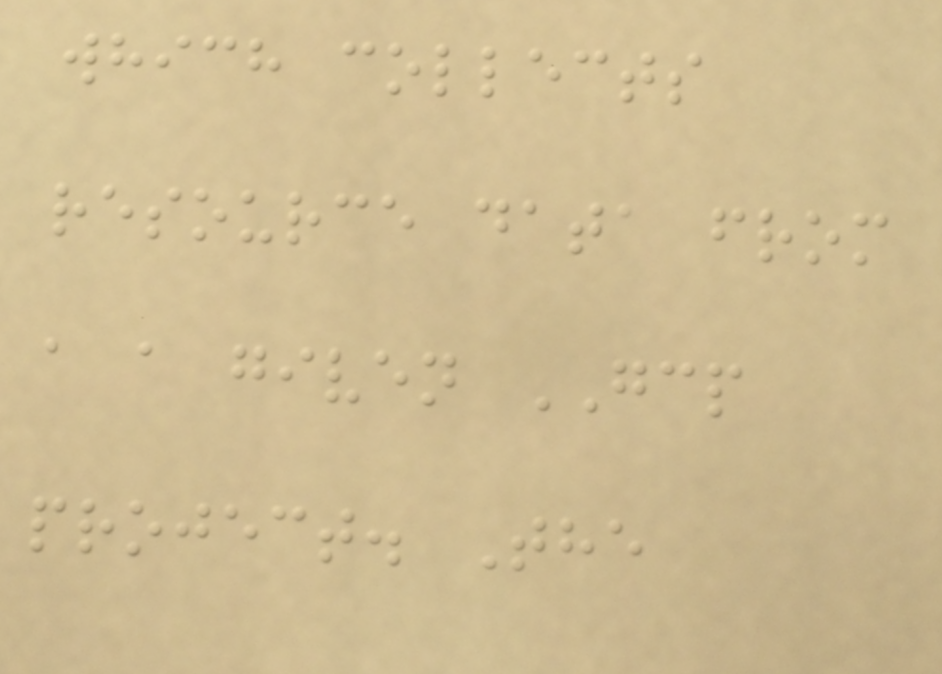which collects
resource data from
a a given GCP
project. The
